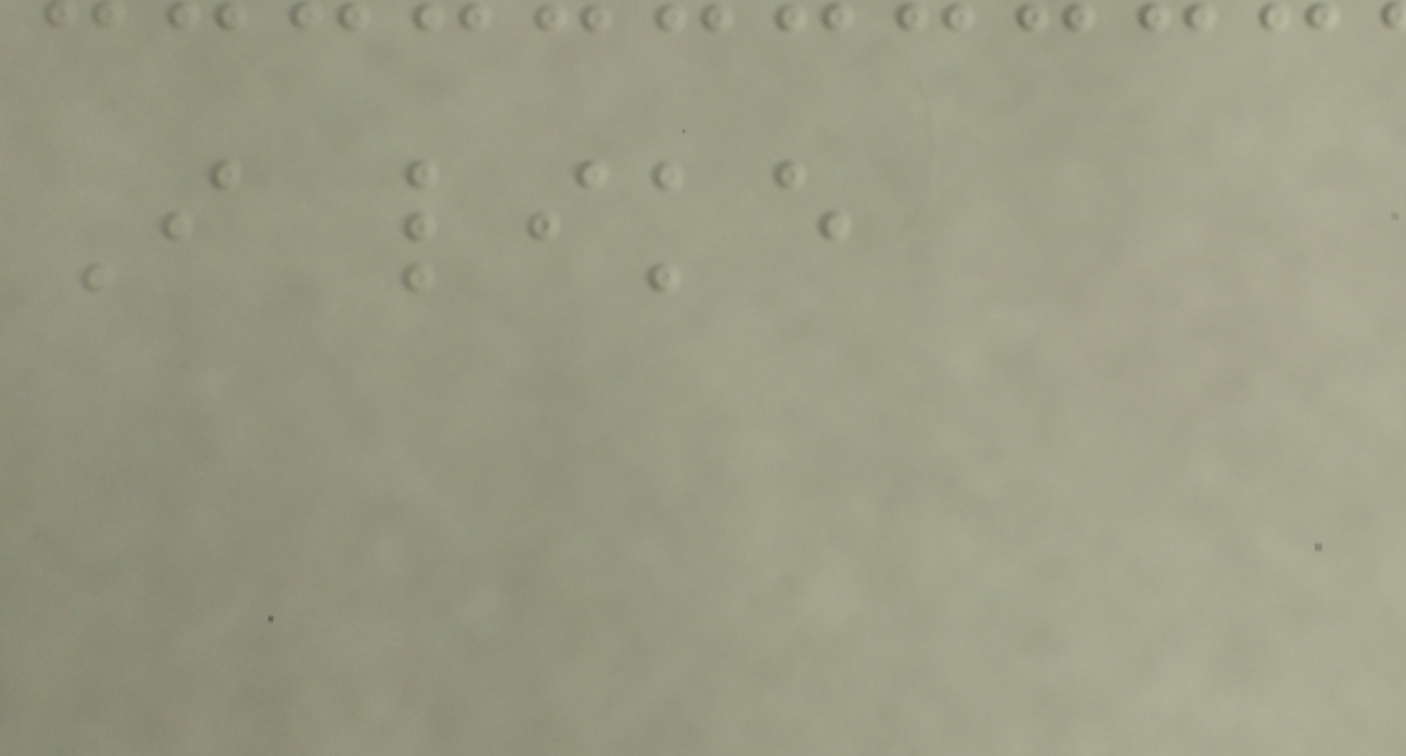I like
